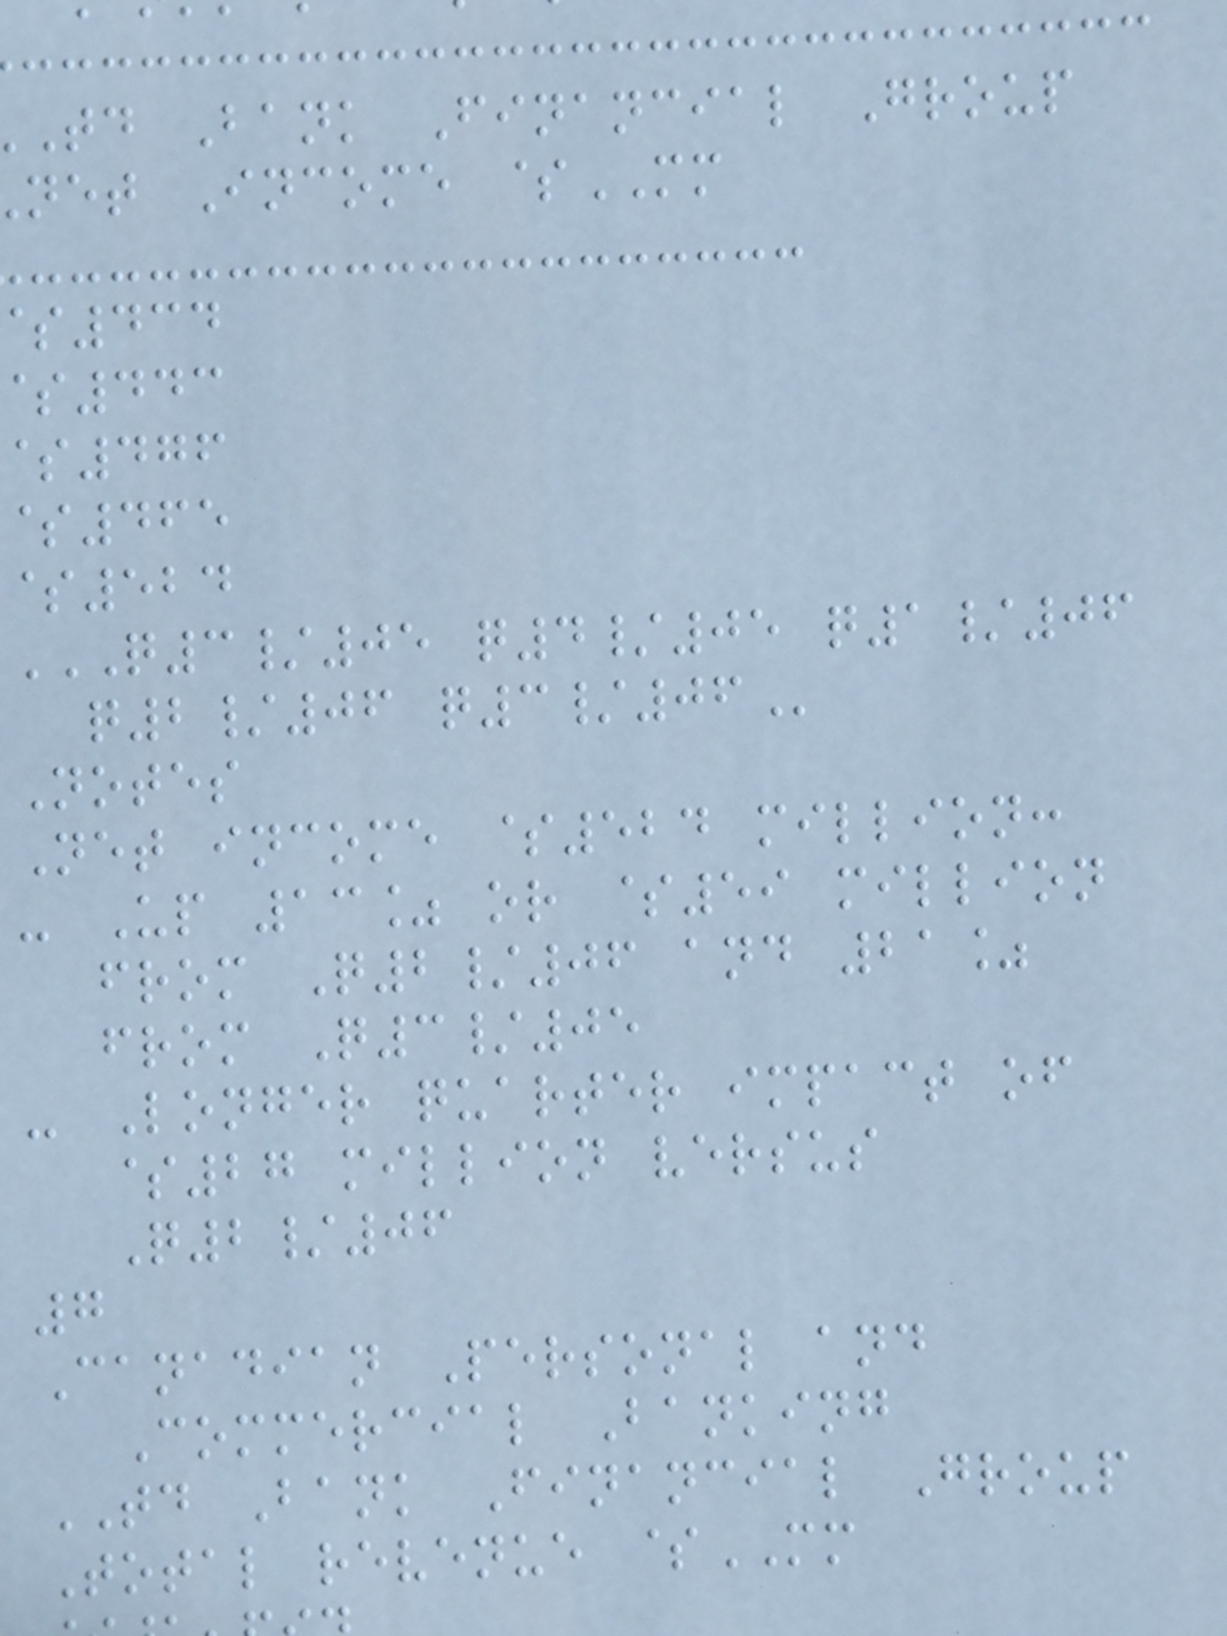td Bank Financial Group
net Income $MM
434
443
476
$465
$524
Q3/05 Q4/05 Q1/06
q2/06
Notes
Net income $524 million:
- Up 13% or $59 million
from Q2/06 and 21%
from Q3/05
- Longer quarter impact of
$27 million versus
Q2/06
7
Canadian Personal and
Commercial Banking
TD Bank Financial Group
Total revenue $MM
